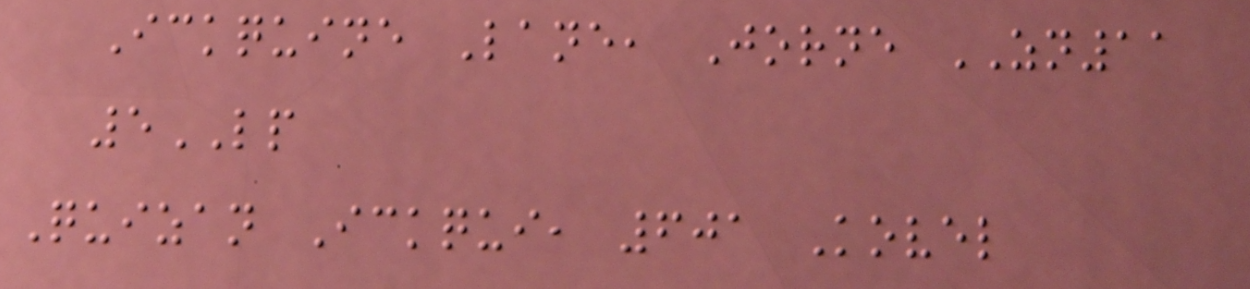Ickquine Lane, Jorne ZN11
5LP
Quizan Ickqui, 601 Kovel
